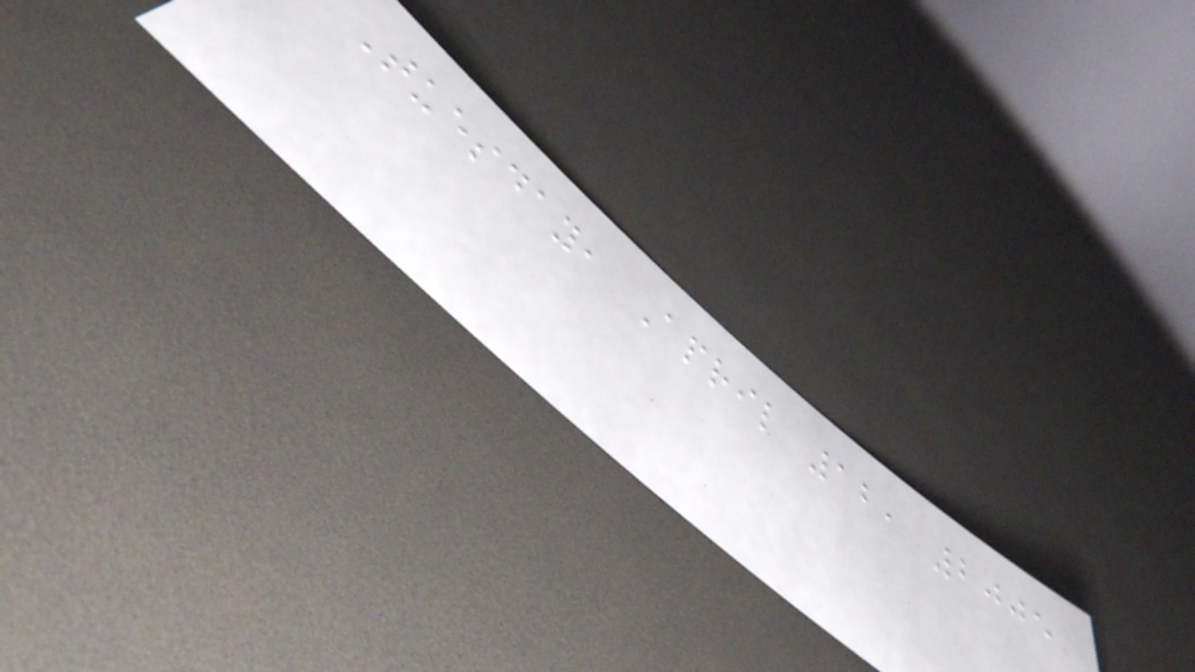Tuesday, April 12, 2005
